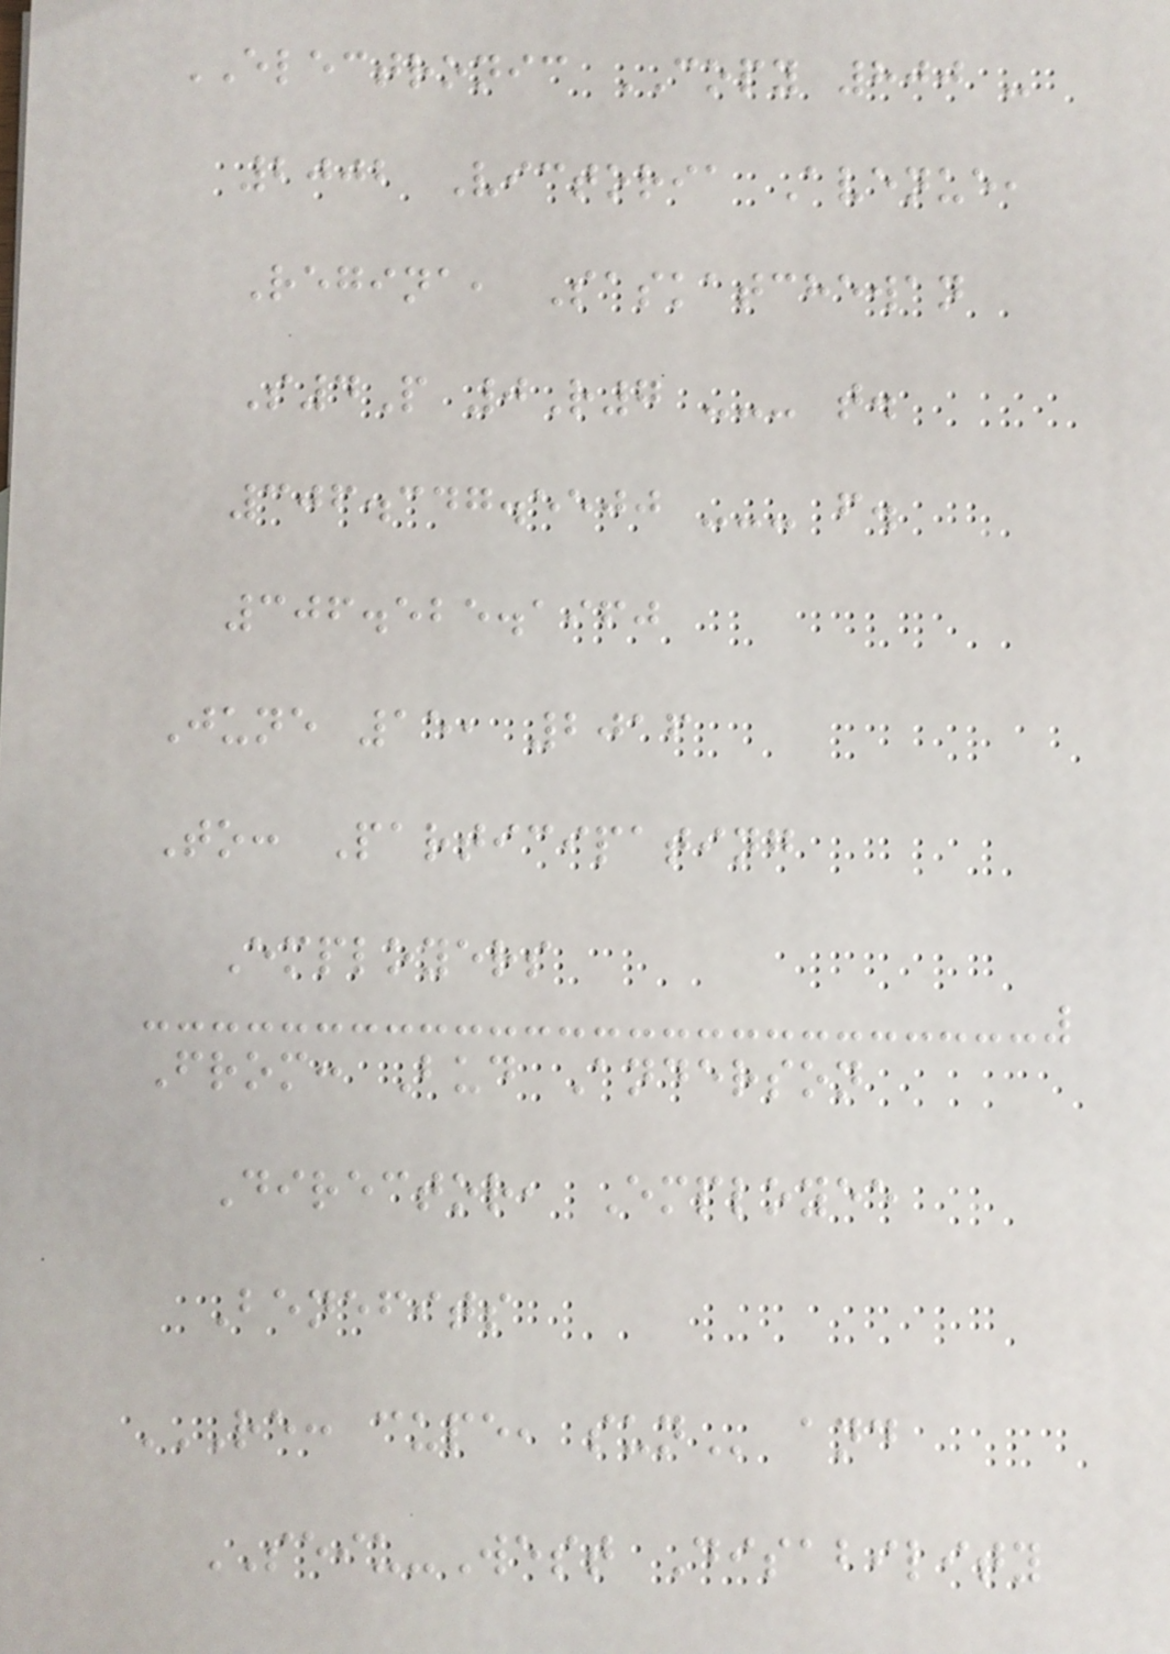ELECTRONIC COPY 800 -
2002 Victoria Avenue,
Regina, Saskatchewan
S4P 0R7 --- t.
306.347.5500 --- f.
306.525.1960
June 15, 2016
To: Participating
Employers
From: Bud Anderson
Director, Employee
Benefits
RE: CUPE, SUN and
SEIU-West Disability
